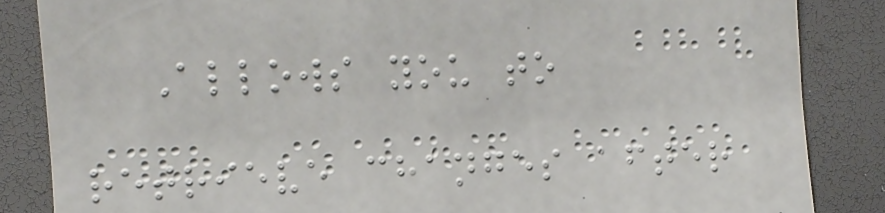Allows you to
retrieve changes after
